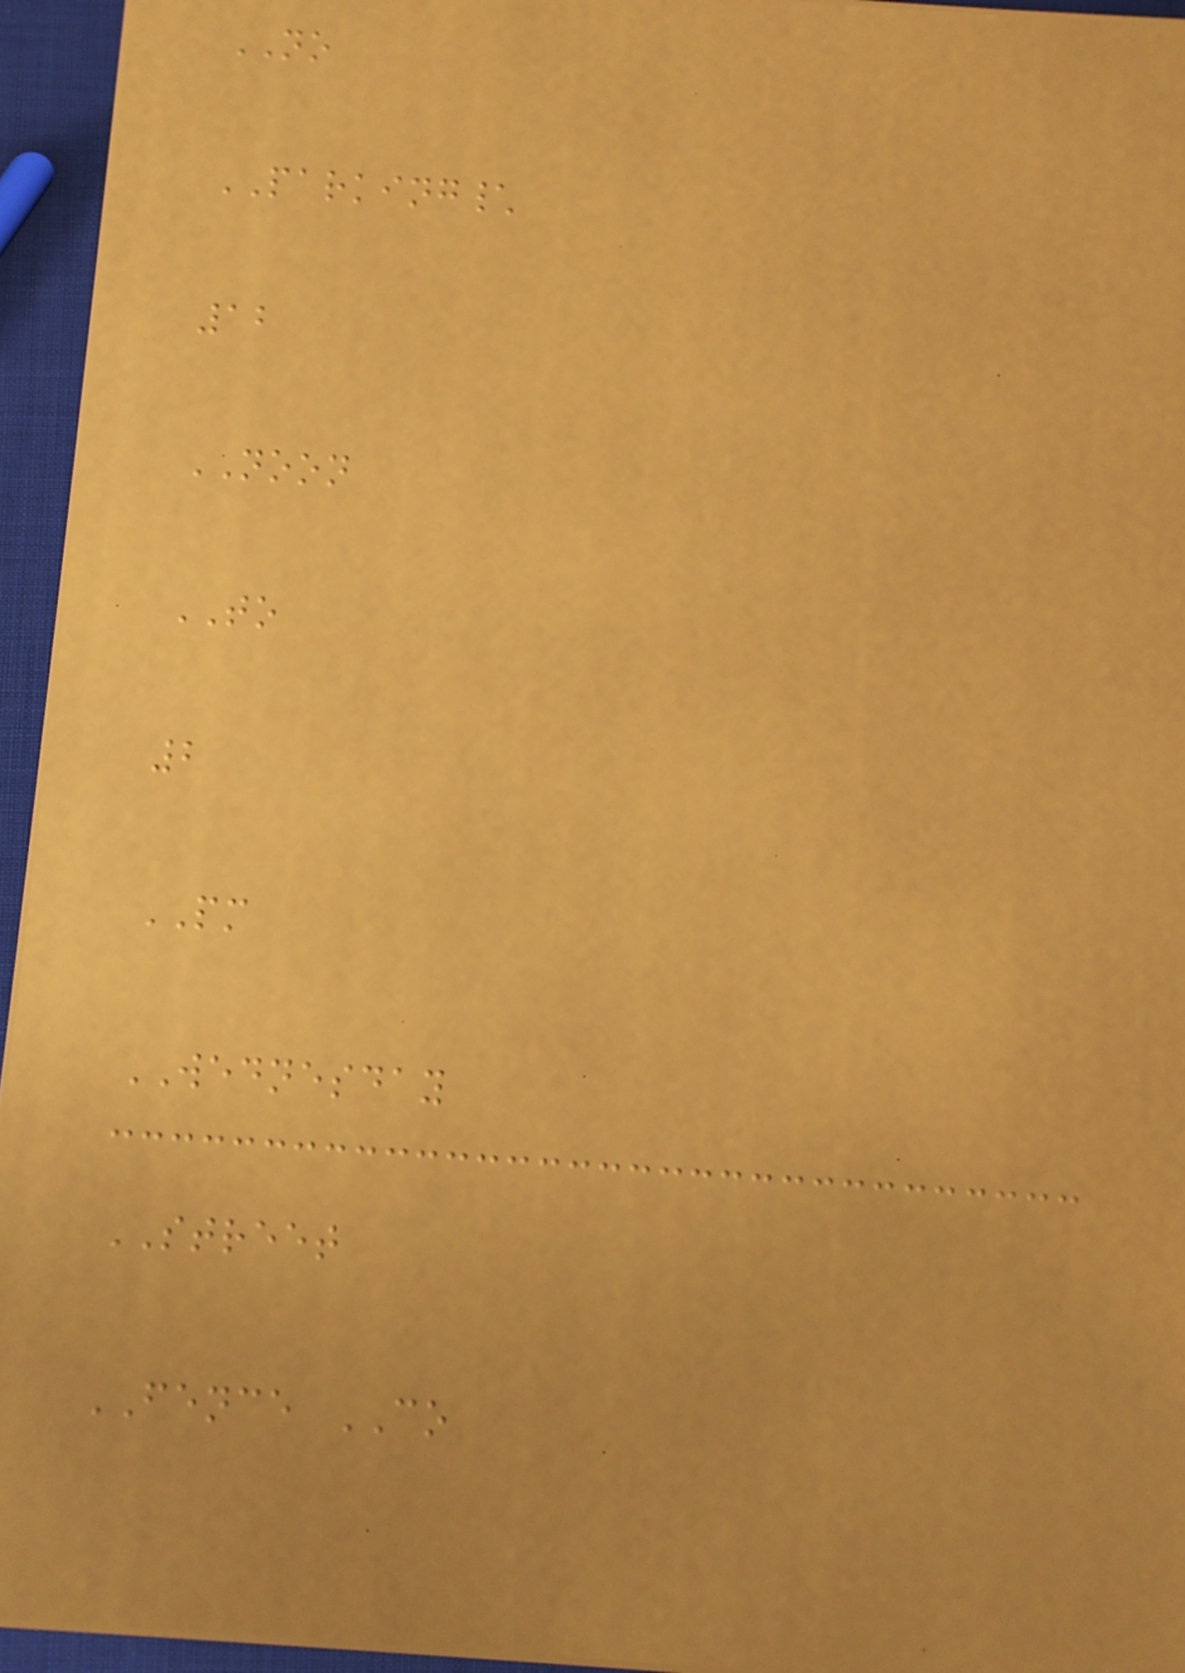NO
PARKING\
12
NOON
TO
2
PM
WEDNESDAY
STREET
FENCE CO
